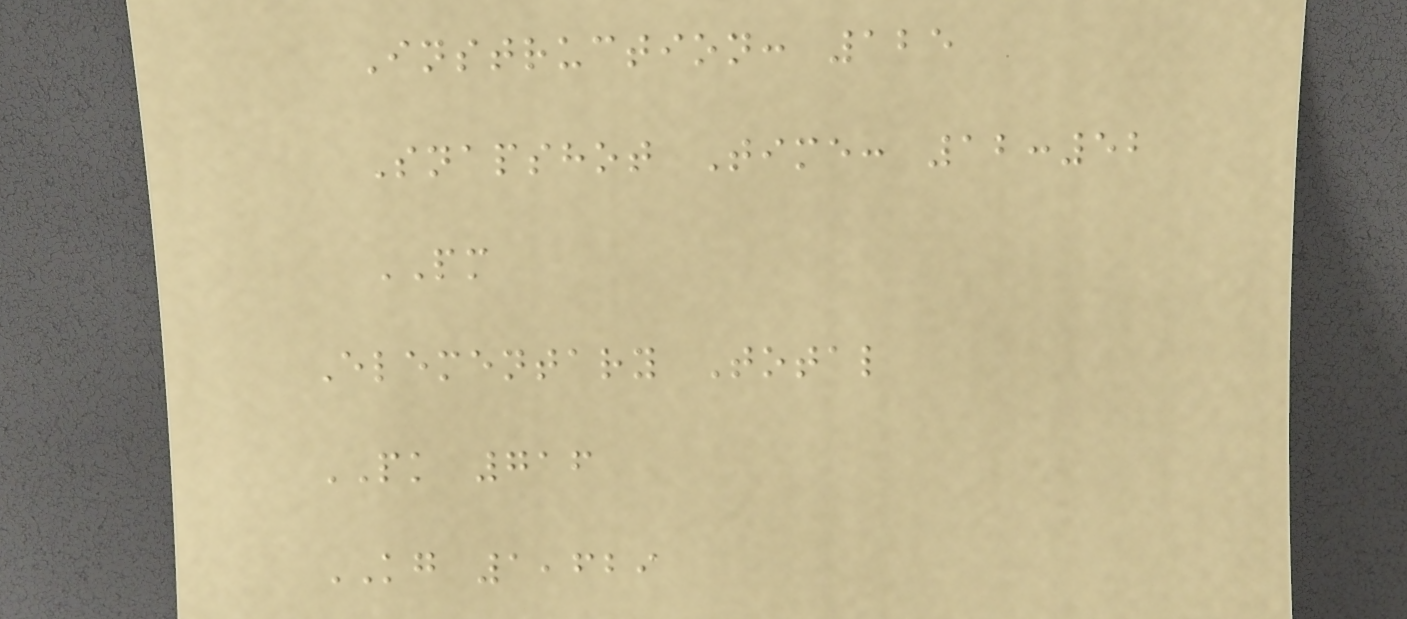Instruction: 125
Snapshot Time: 12:52
PM
Elementary Total
PK 716
KG 1,629
